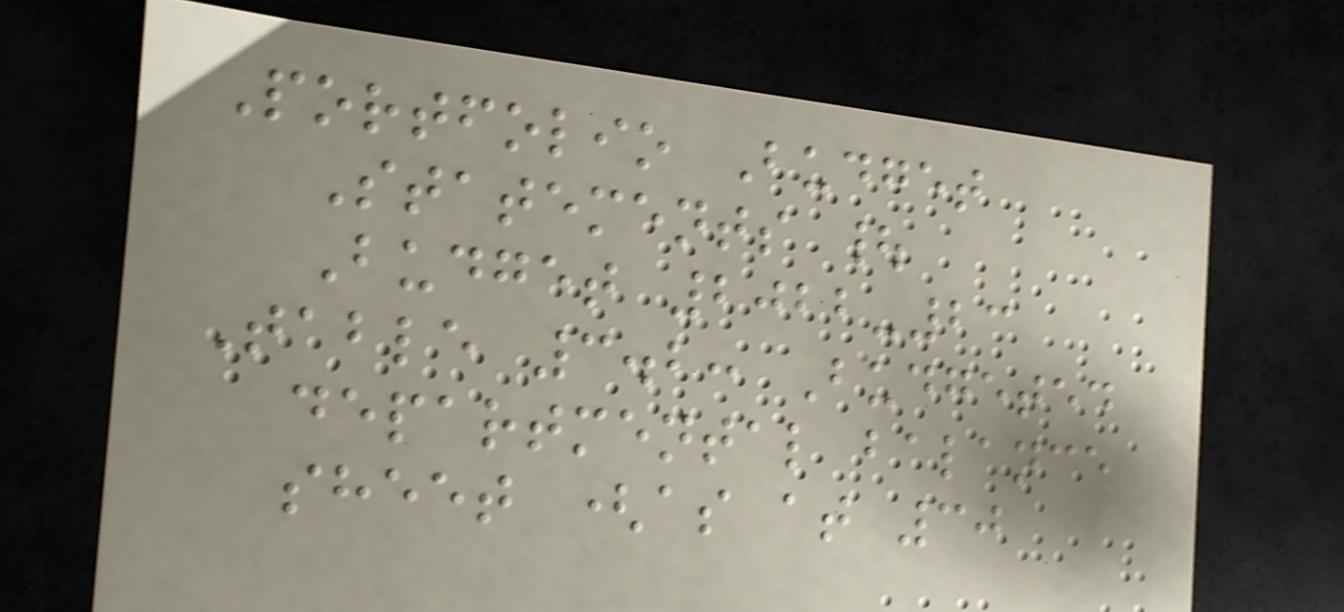Portfolio Budget
Statements |
Budget 2022-23
Table 3.2: Budgeted
departmental balance
sheet (as at 30
